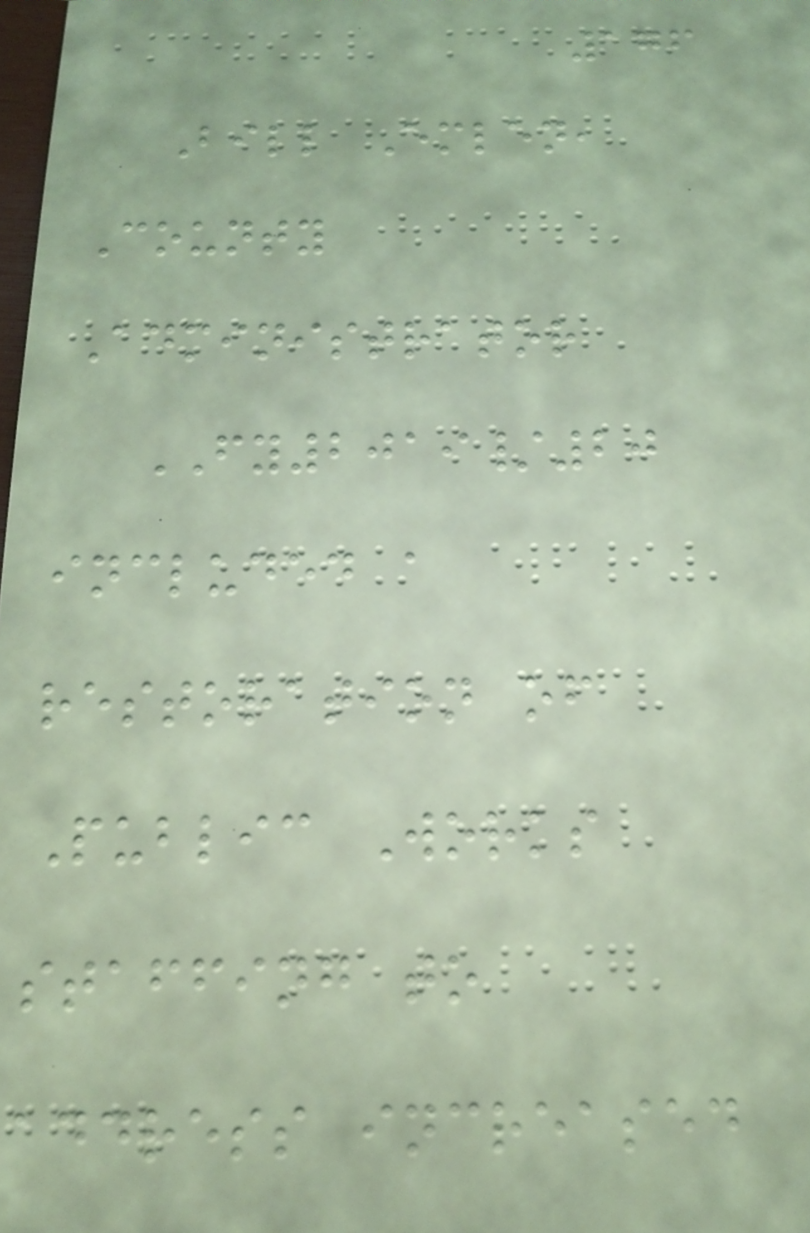176
Bill Emlen,
County
Administrator
FY2019/20
included a
restoration of
Public Works
staffing to
address increased
